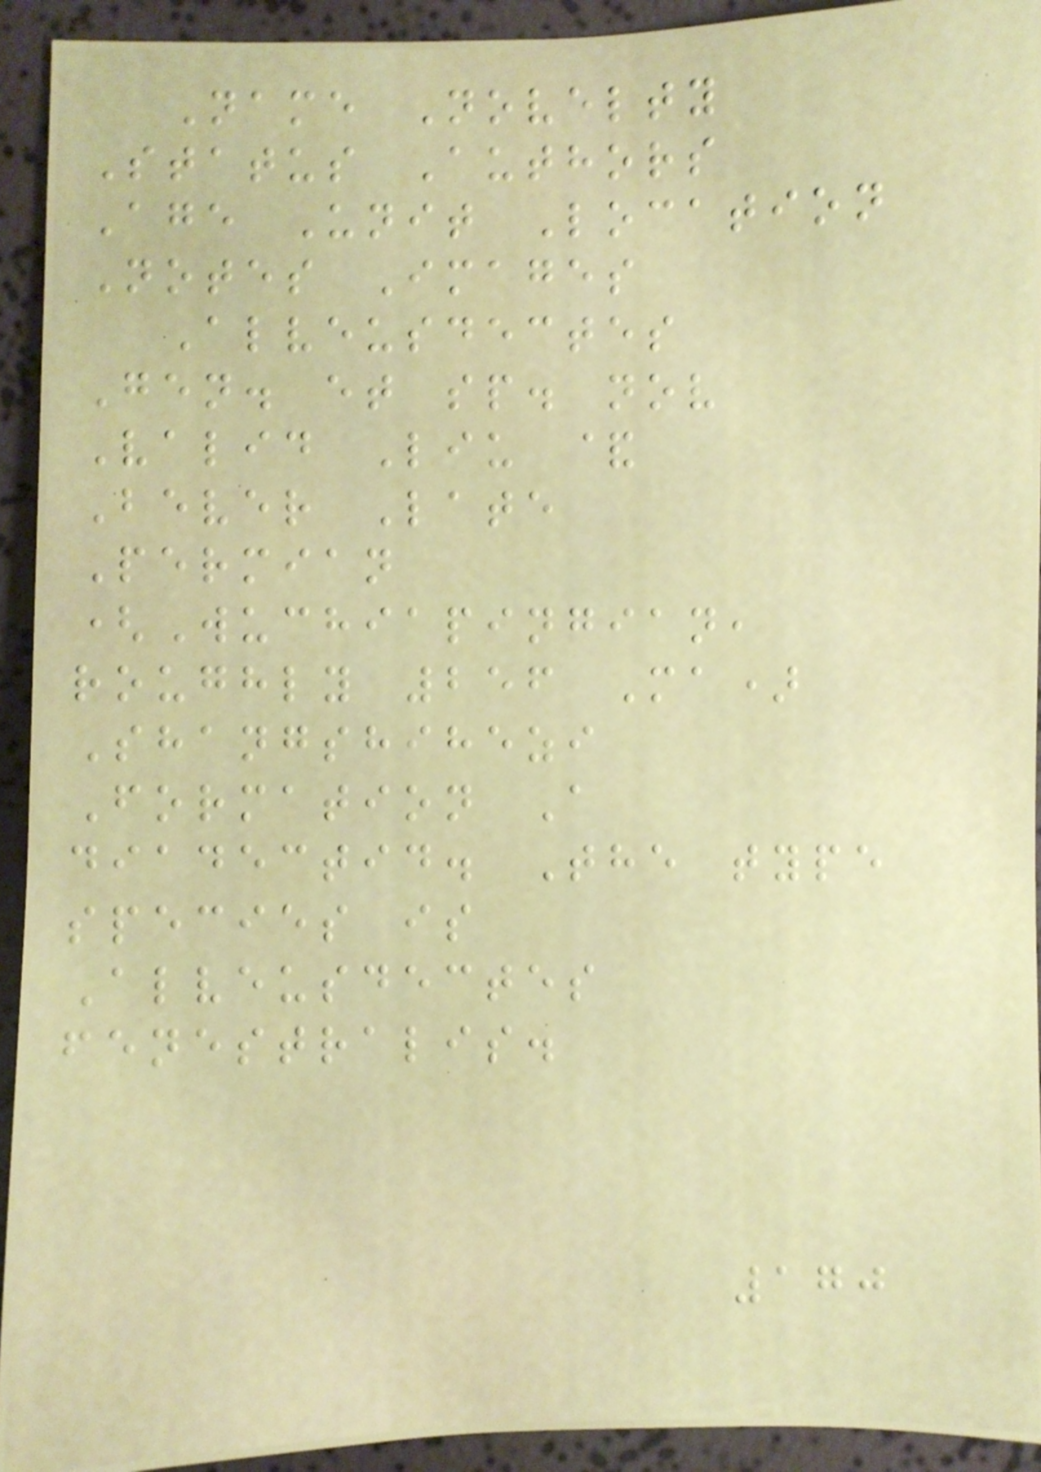Name Novelty
Status Authors
Age Unit Location
Notes Images
Alveusdectes
Gen. et sp. nov
Valid Liu &
Bever Late
Permian
(Wuchiapingian,
roughly 256 Ma)
Shangshihezi
Formation A
diadectid. The type
species is
Alveusdectes
fenestralis.
170
